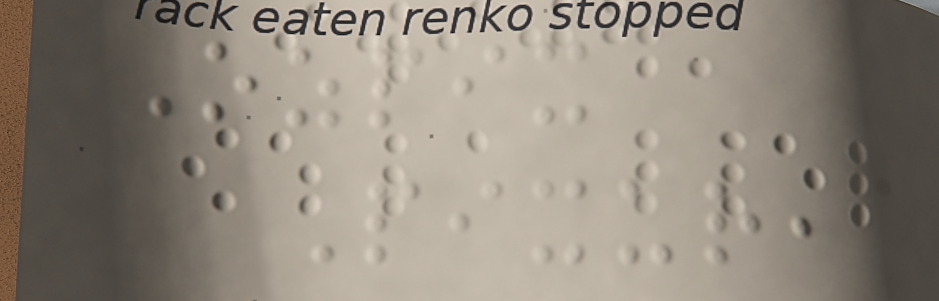Ozpix
Pixur,
